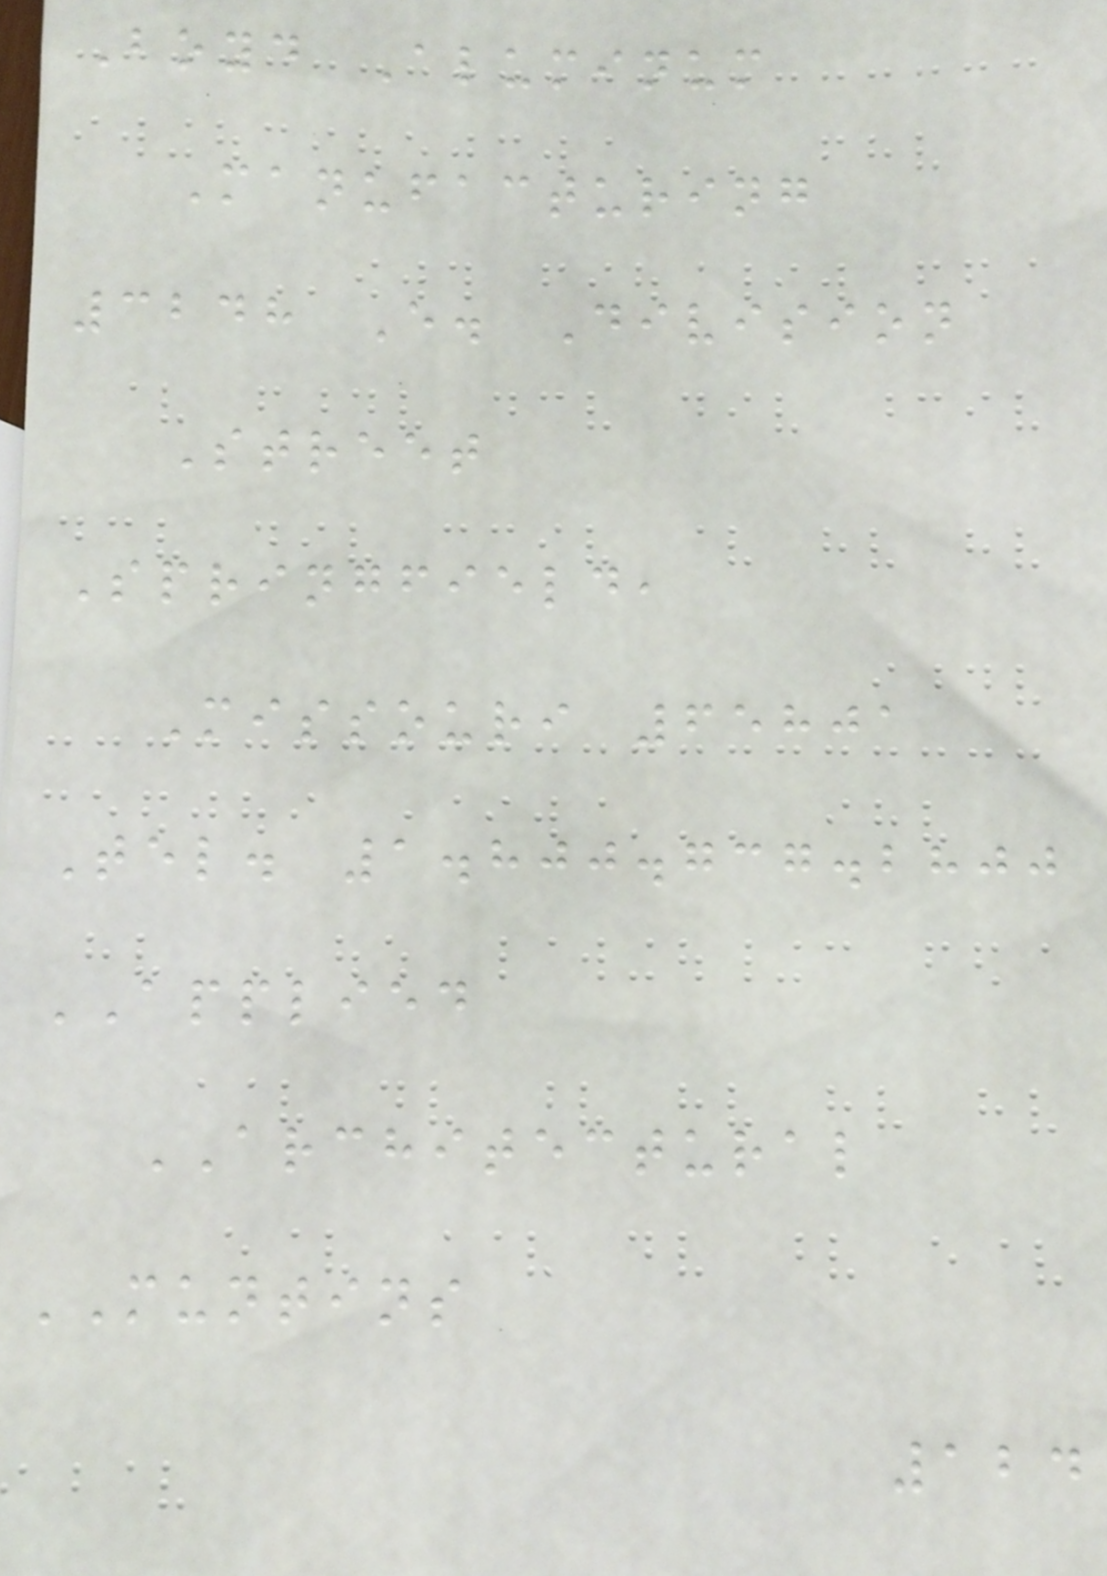Boyd Aluminum
Manufacturing
3248 E. Division
Street
Springfield,
Missouri 65801
Tel. 1.800.737.2800
APPLIED
ARCHITECTURAL
MUNTINS
124
